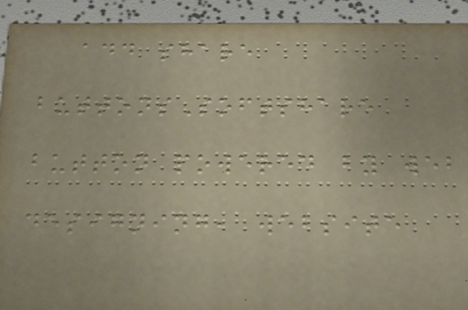add share
buttonsSoftshare
button powered by web
designing, website
